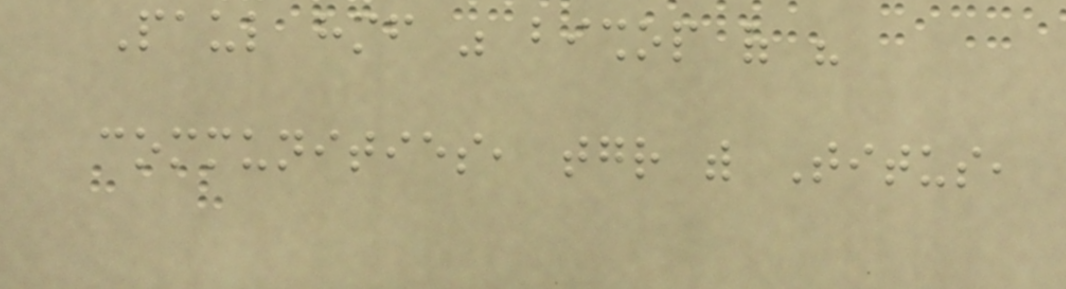Paul himself was bishop of his
communities, together with Titus,
